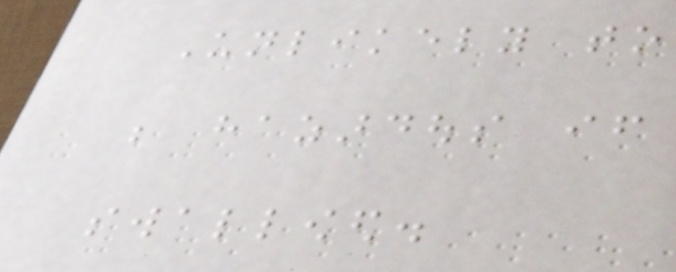Unlikely to
be hazardous if
swallowed.
